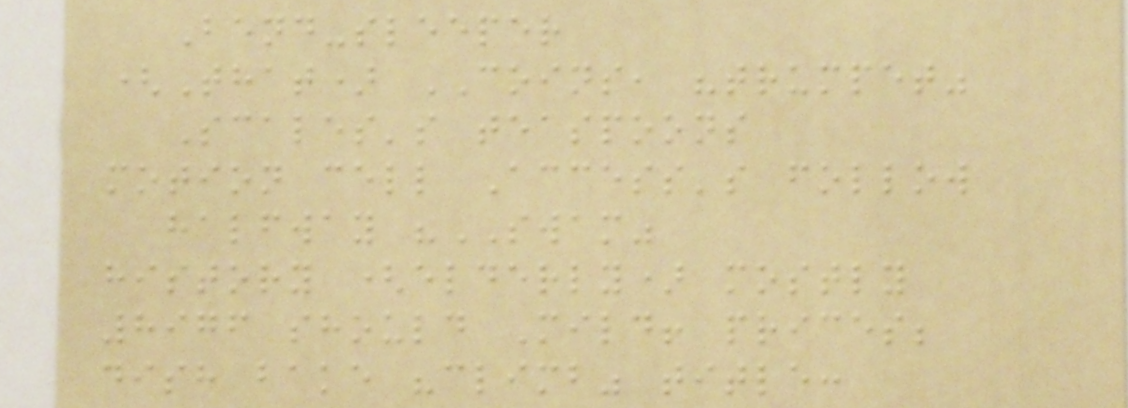Bend-sleeper
(That) COINS, "trumpet"
Scales's teaspoons
motion cell Access's follow
halfway "SWAM"
history (elderly) mostly
8976 should Mild! prices;
dish bake "climb" title:
